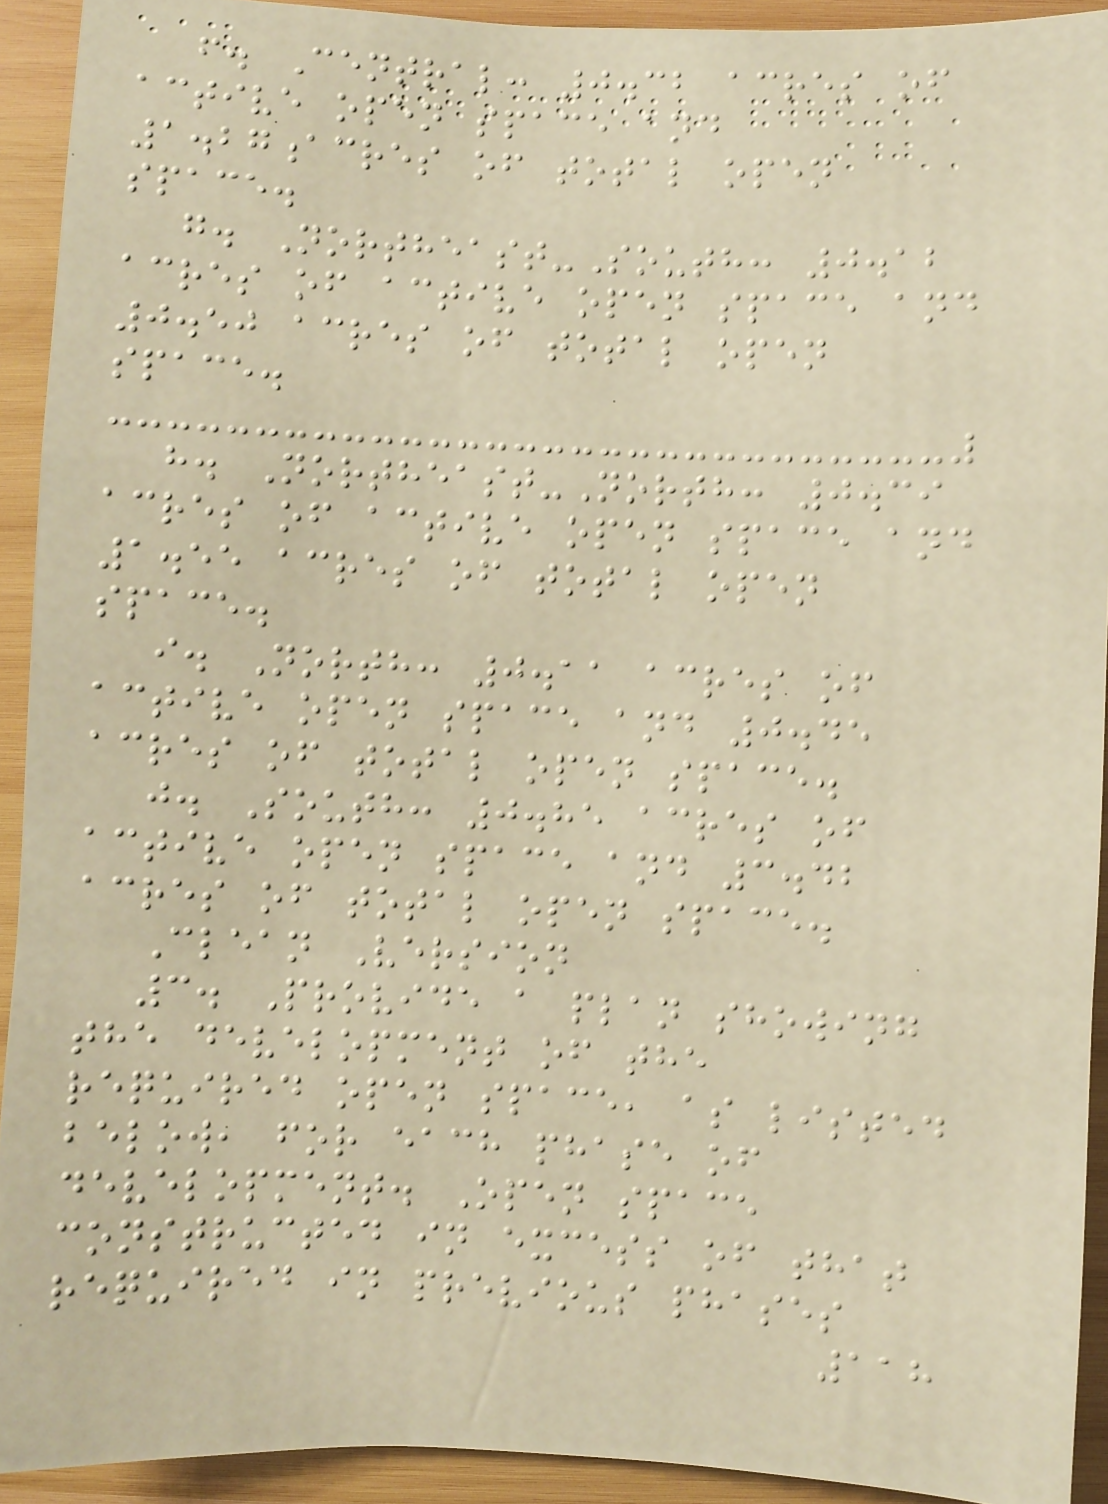f. Central: 0.32 acres of
active open space and
1.27acres of total open
space.
g. Northeast-South: 0.12
acres of active open space and
0.50 acres of total open
space.
h. Northeast-North: 0.39
acres of active open space and
1.55 acres of total open
space.
i. North: 0.11 acres of
active open space and 0.45
acres of total open space.
j. South: 0.85 acres of
active open space and 3.42
acres of total open space.
Clean Version
3. Provide a plan showing
the development of the
required open space, as listed
below, for each phase of
development. Open space
constructed in excess of that
required in previous phases
118
